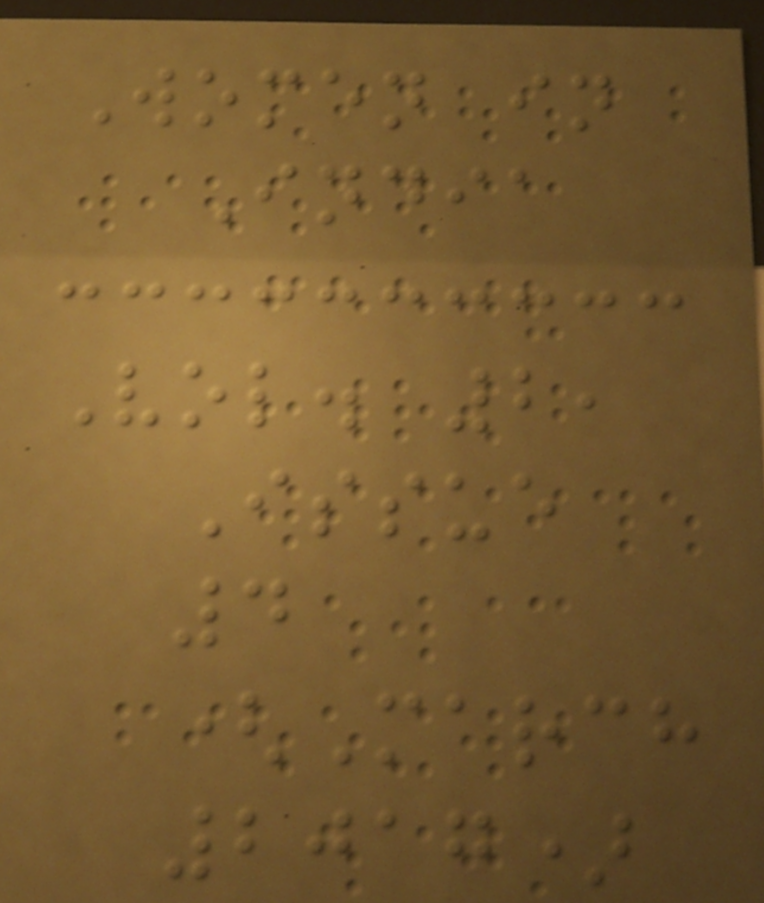Women in
India
Vol. 2,
Issue
4
(March
2017)
